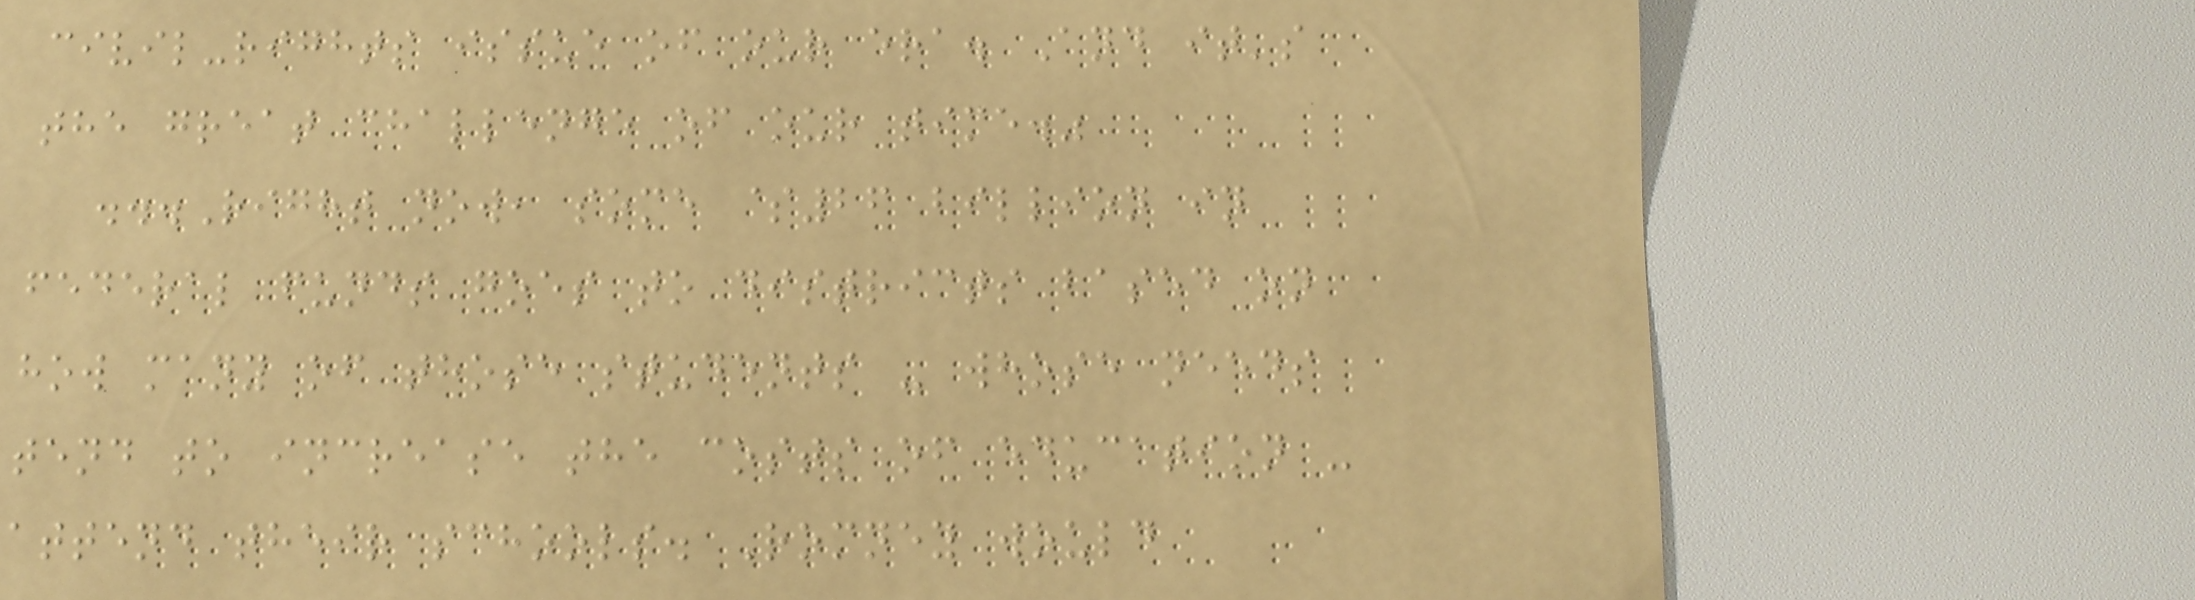civil-rights issue of our era. And it's
the great challenge of our time."
...Right now, some $26 billion in
federal funds goes to districts based on
how many of those students - whose needs
tend to increase the costs of education -
attend their schools. Romney would
